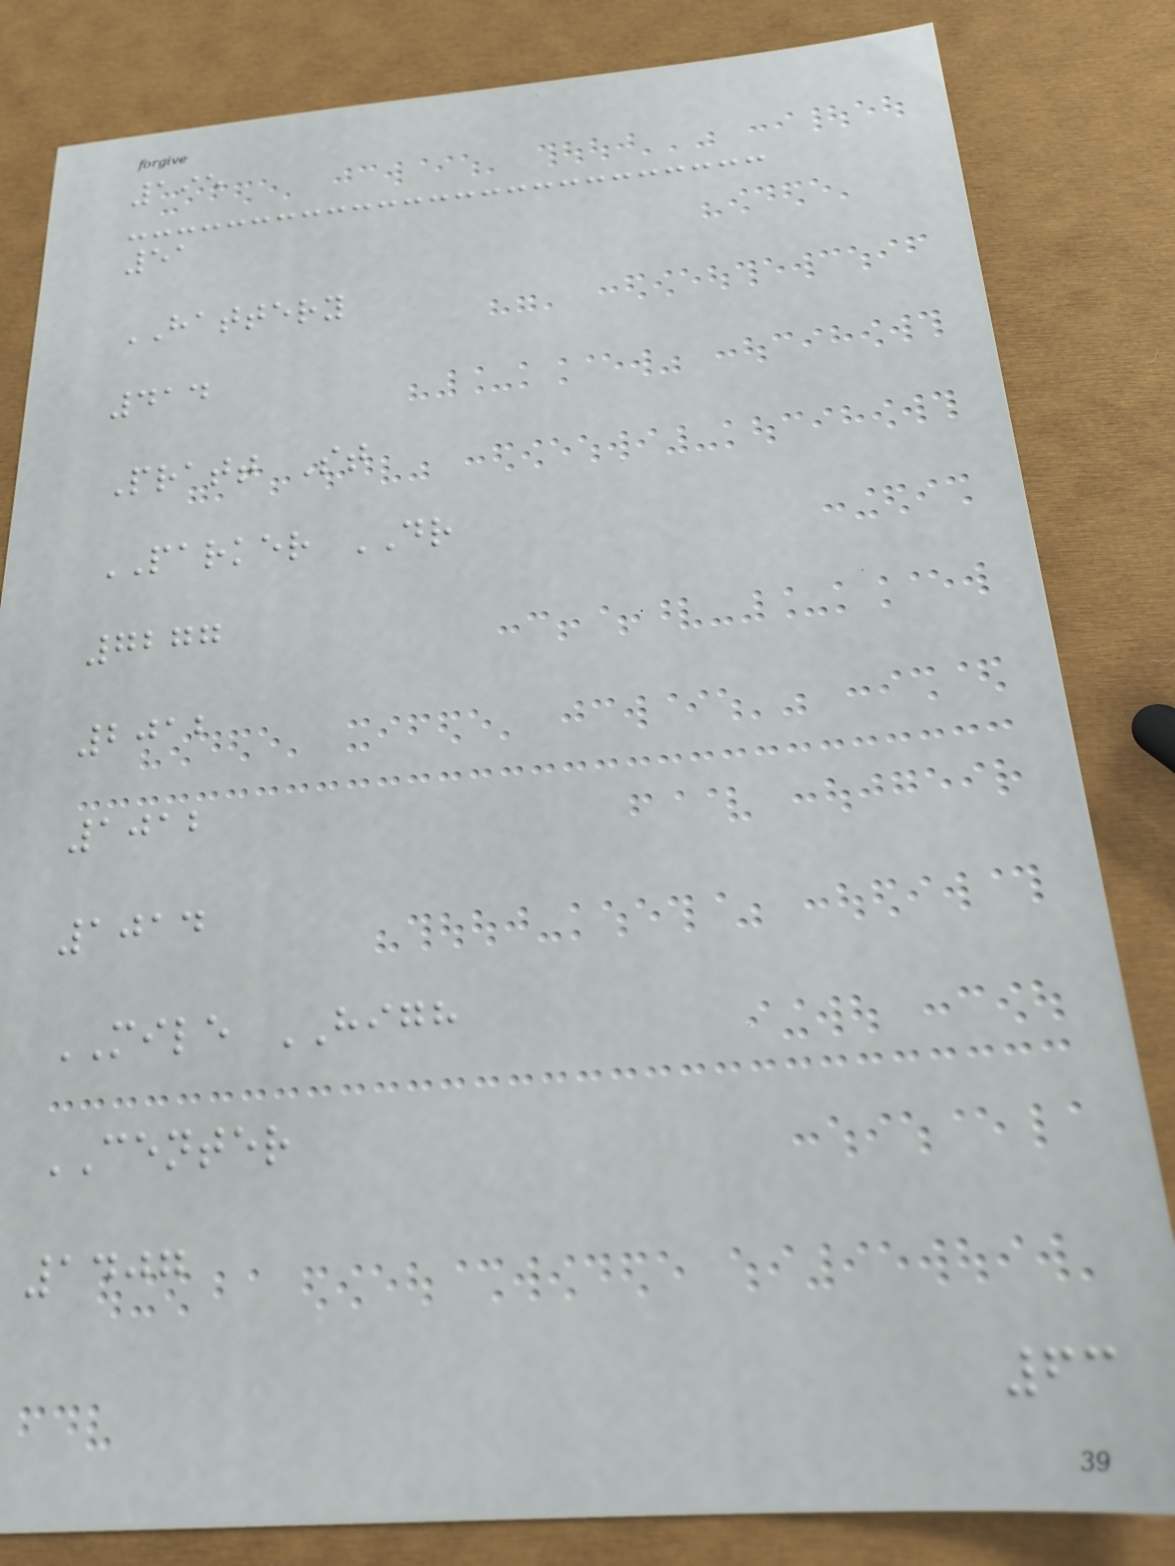195
51
HATTERY
414
Pratt St
PARKER DR
7277
2012
1012
1014
MILE HIGH
CENTER
1407
63
